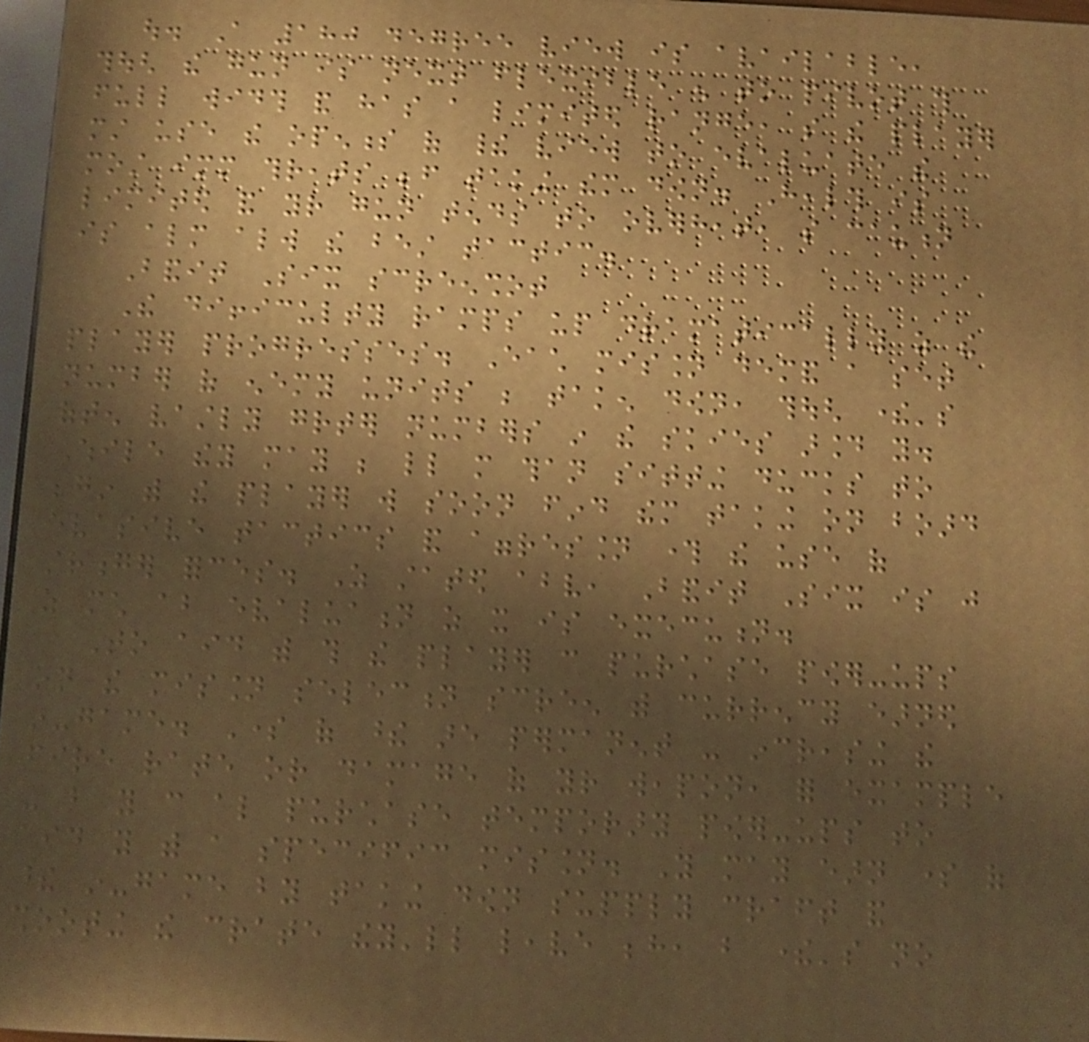out. A 180 degree view is available,
though the gun is next flexible enough to pivot this
full width and has a limited range, so the player
must use the openness of their view to evaluate the
most immediate threats before taking them down. Health is
limited and your gun tends to overheat, so caution
is almost always the best tactic.
Bandit Six screenshot
The difficulty ramps up dramatically as the
player progresses. Each mission demand a set
number of enemy units be taken down, though there's
often vastly greater numbers in the skies around you.
While they may be little more than sitting ducks to
begin with the player will soon find them taking on board
evasive tactics and aggression through the use of
stronger forces. As stated above, Bandit Six is just
as much about evaluation as it is execution.
To aid with this the player can purchase power-ups
on the mission selection screen with currency earned
in-game. Some of these are permanent - increasing the
fire rate or damage of your weapon, for example
- but you can also purchase temporary power-ups to
aid you with a specific mission. You may earn some of
these in-game by taking down supply craft and
shooting the crate they'll leave behind, but there's no
